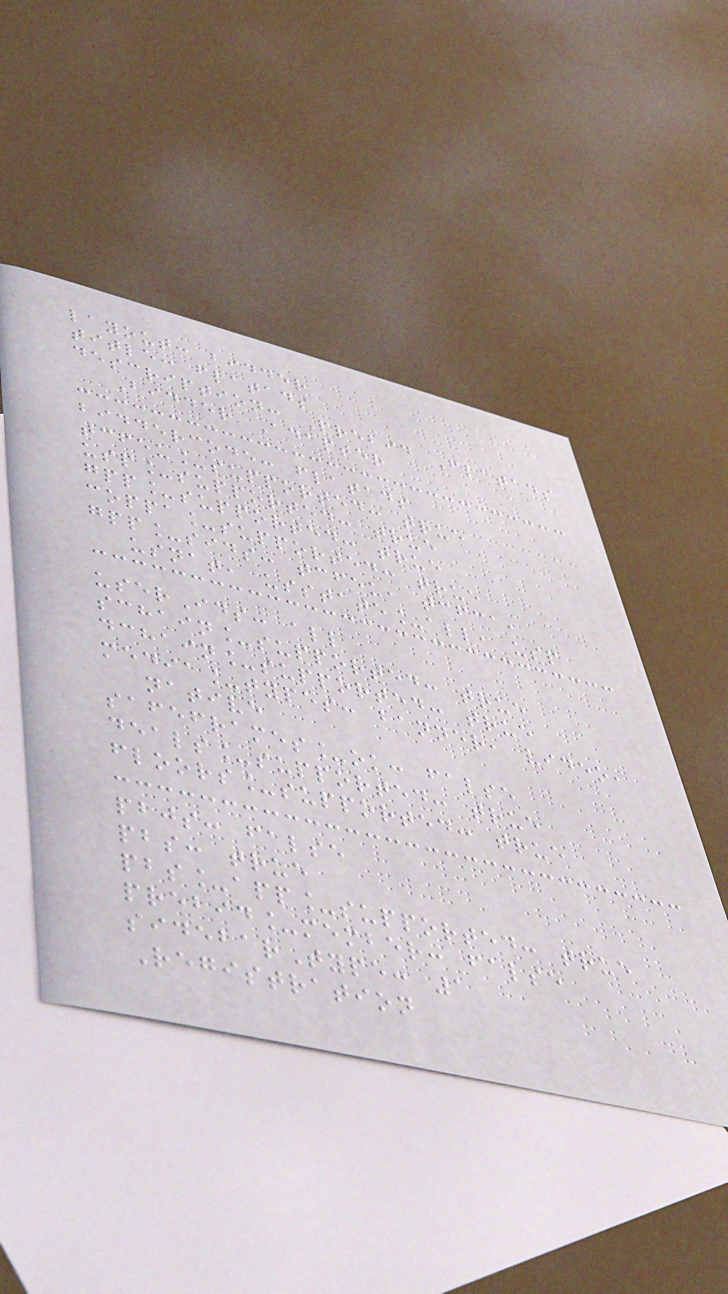layout: bidder
title: flatads
description: Prebid Flatads
Bidder Adapter
biddercode: flatads
tcfeu_supported: true
usp_supported: true
gpp_supported: true
coppa_supported: true
gpp_sids: tcfeu, tcfca,
usnat, usstate_all, usp
userIds: all
schain_supported: true
dchain_supported: true
media_types: banner, video,
native
safeframes_ok: false
deals_supported: true
floors_supported: true
pbjs: false
pbs: true
pbs_app_supported: true
prebid_member: false
sidebarType: 1
Registration
